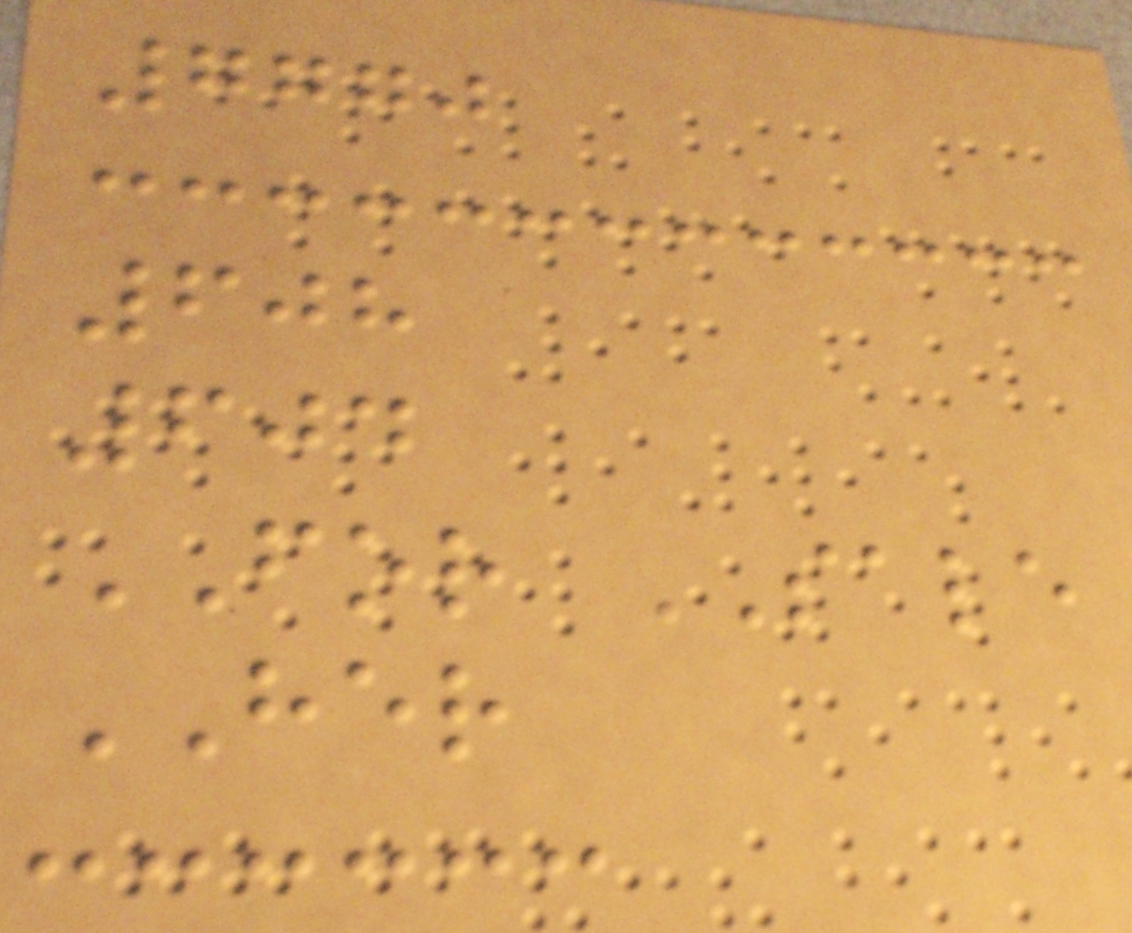7770
608
604
FOR SALE
HER
